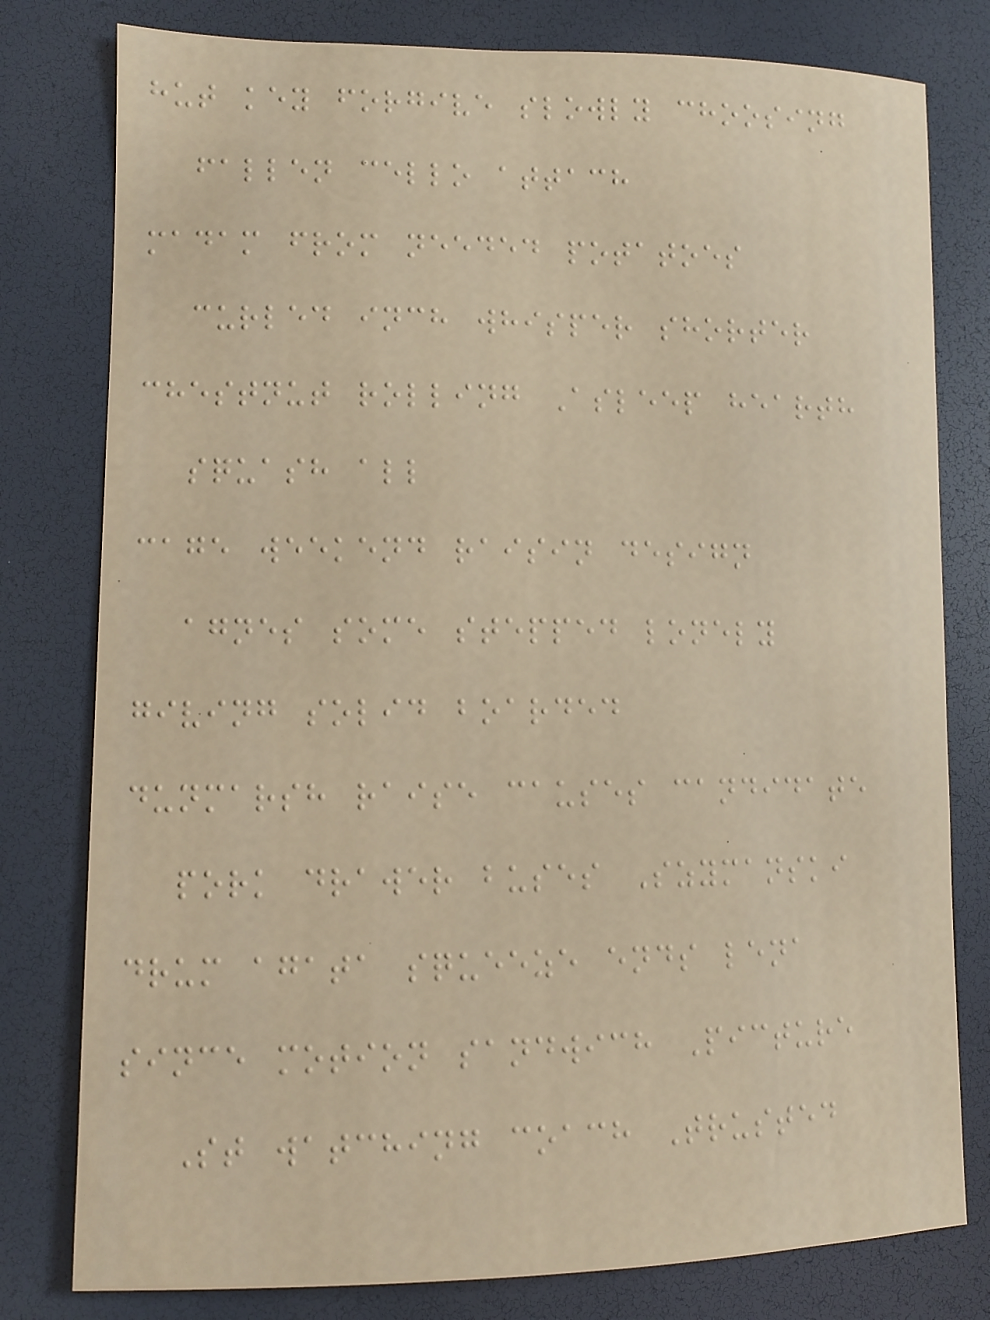hut key forgive slowly choosing
fallen cello attach
madam from needed potatoes
curled inch whisper shorter
chestnut rolling Asleep hearth
squash all
cage weekend raisin design
agnes some stepped lonely
giving solid boarded
dunmarsh raise causes candidate
pork drawer buses Szymanski
drum agata squeeze ends lena
since motion sandwich Picture
St watching coach Trusted
